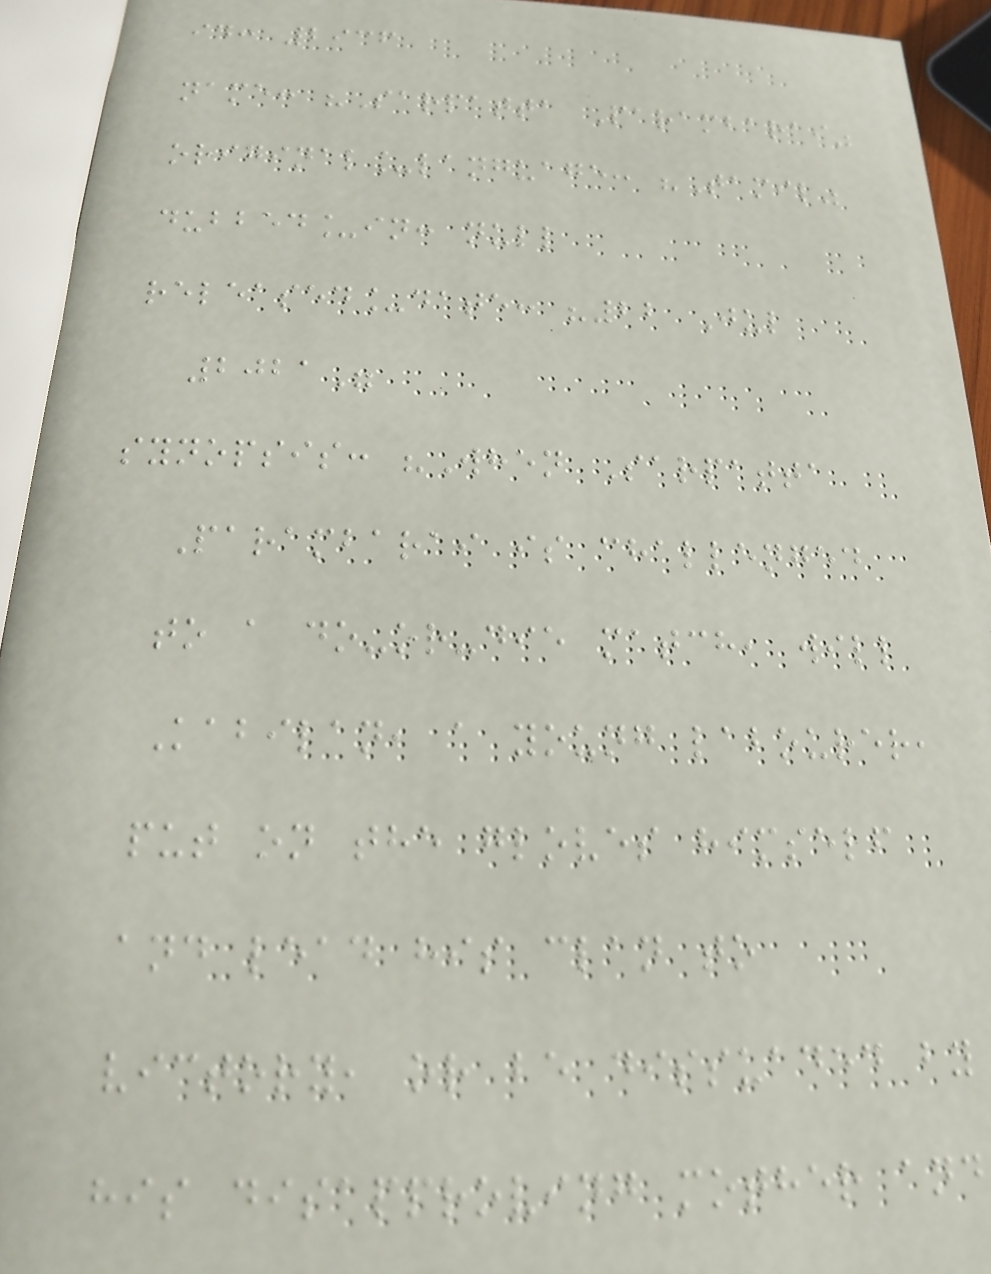id: 2936
name: "Sarpatta Parambarai"
original_language: "Tamil"
dubbed_in: null
released_date: "22 Jul
2021"
synopsis: "When Sarpatta
Parambarai is challenged
to a do-or-die match, will
Kabilan, a young labourer,
put on the gloves himself
and lead his clan to
victory, or be dissuaded by
his disapproving mother and
